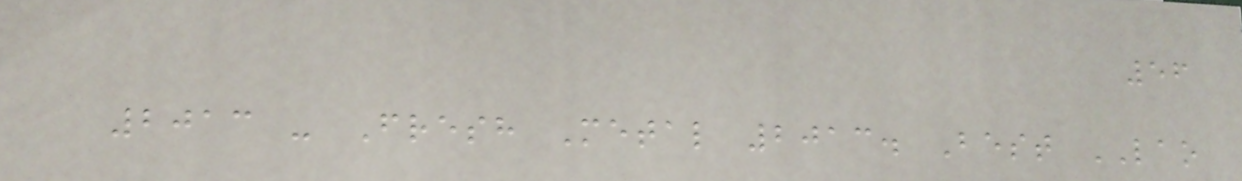56
2013 - Fresh Metal 2013. Best LAO
